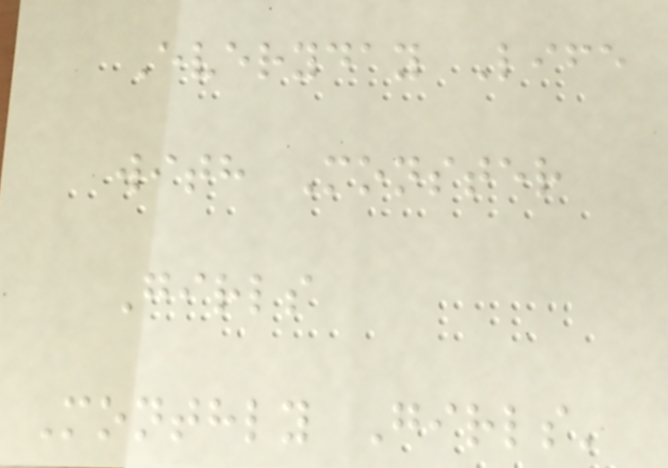Everyday Life
with Monster
Girls
Monthly Girls'
